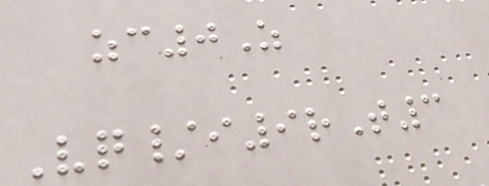zc0Z
Vq/i9rT3
